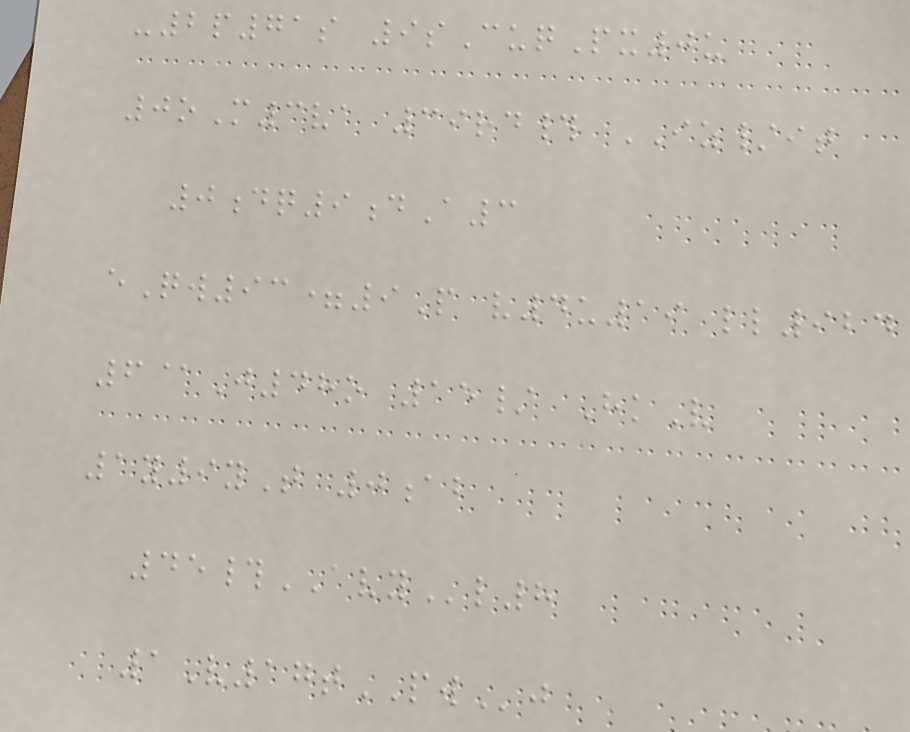-2p71s 9sCuqPx0u
0oM3va 39rd# IZ/it
0dq9dA3
eQw93=9P v4u19 ll924
6@J48o 15/ HkV
1y9yT 0ab
45#AVYl8
1V17tPWj
